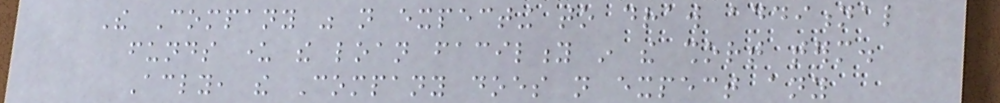The Company was not expecting to draw additional
funds under the loan facility in the short term.
Accordingly, the Company does not expect any
